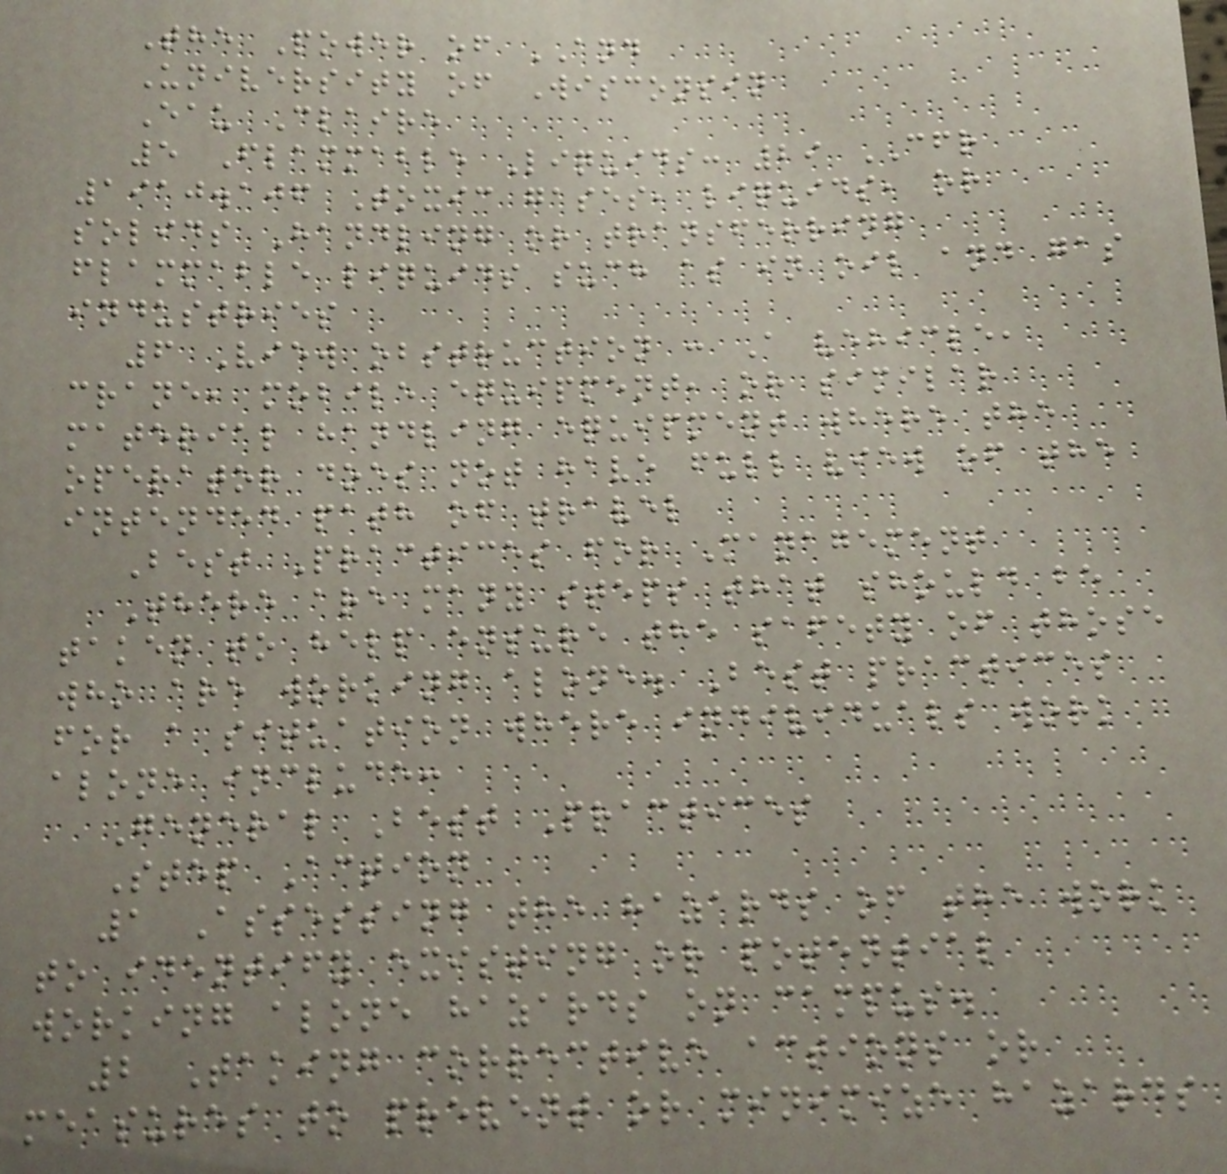The Power of AND
University of Wisconsin
Eau Claire
5 Flammable Liquids: 29 CFR
1910.106 Toxic gases, liquids, or
solids Handling or transferring
flammable liquids such as in oil and gas
industries
6 View obstruction : A vehicle,
crane, mobile equipment, or similar
material handling equipment where the
operator does not have full view of the
intended path of travel
Best Practices for Management
There are many steps that should be
taken to help ensure the safety of those
who are working alone. Best practices
for a situation where individuals work
alone include:
General Best Practices
Step Action
1 Assessing the hazards of the work
to identify existing or potential
working alone hazards on campus.
2 Taking corrective actions or
measures to prevent or minimize hazards
